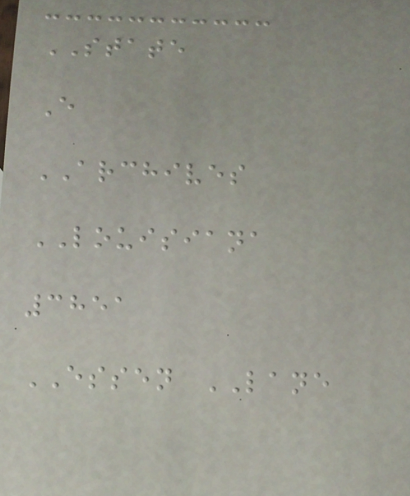STATE
E
ARCHIVES
LOUISIANA
3851
ESSEN LANE
